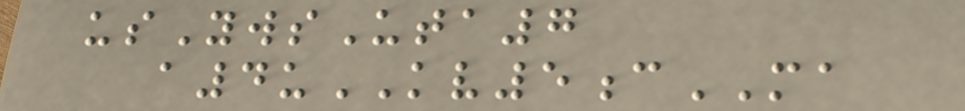usYwsUta7
a4uKV5cMA
